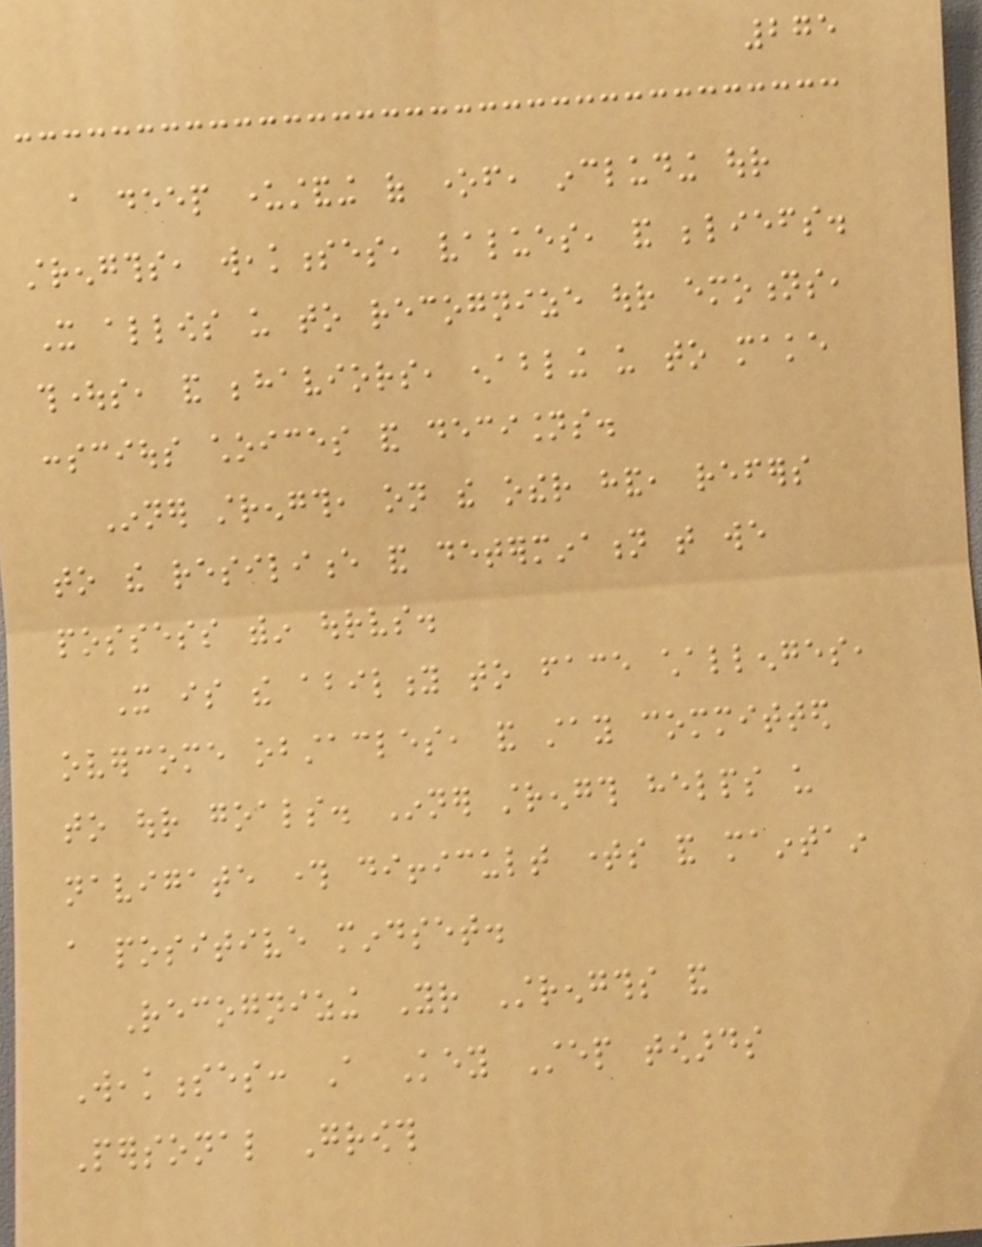275
a deep understanding of oneself, including our
strengths, weaknesses, values, and beliefs.
It allows us to recognize our emotions,
thoughts, and behaviors, enabling us to make
conscious choices and decisions.
Inner strength, on the other hand, refers
to the resilience and determination that we
possess within ourselves.
It is the ability to face challenges,
overcome obstacles, and stay committed
to our goals. Inner strength helps us
navigate through difficult times and maintain
a positive mindset.
Recognizing Your Strengths and
Weaknesses: A Key Step towards
Personal Growth
